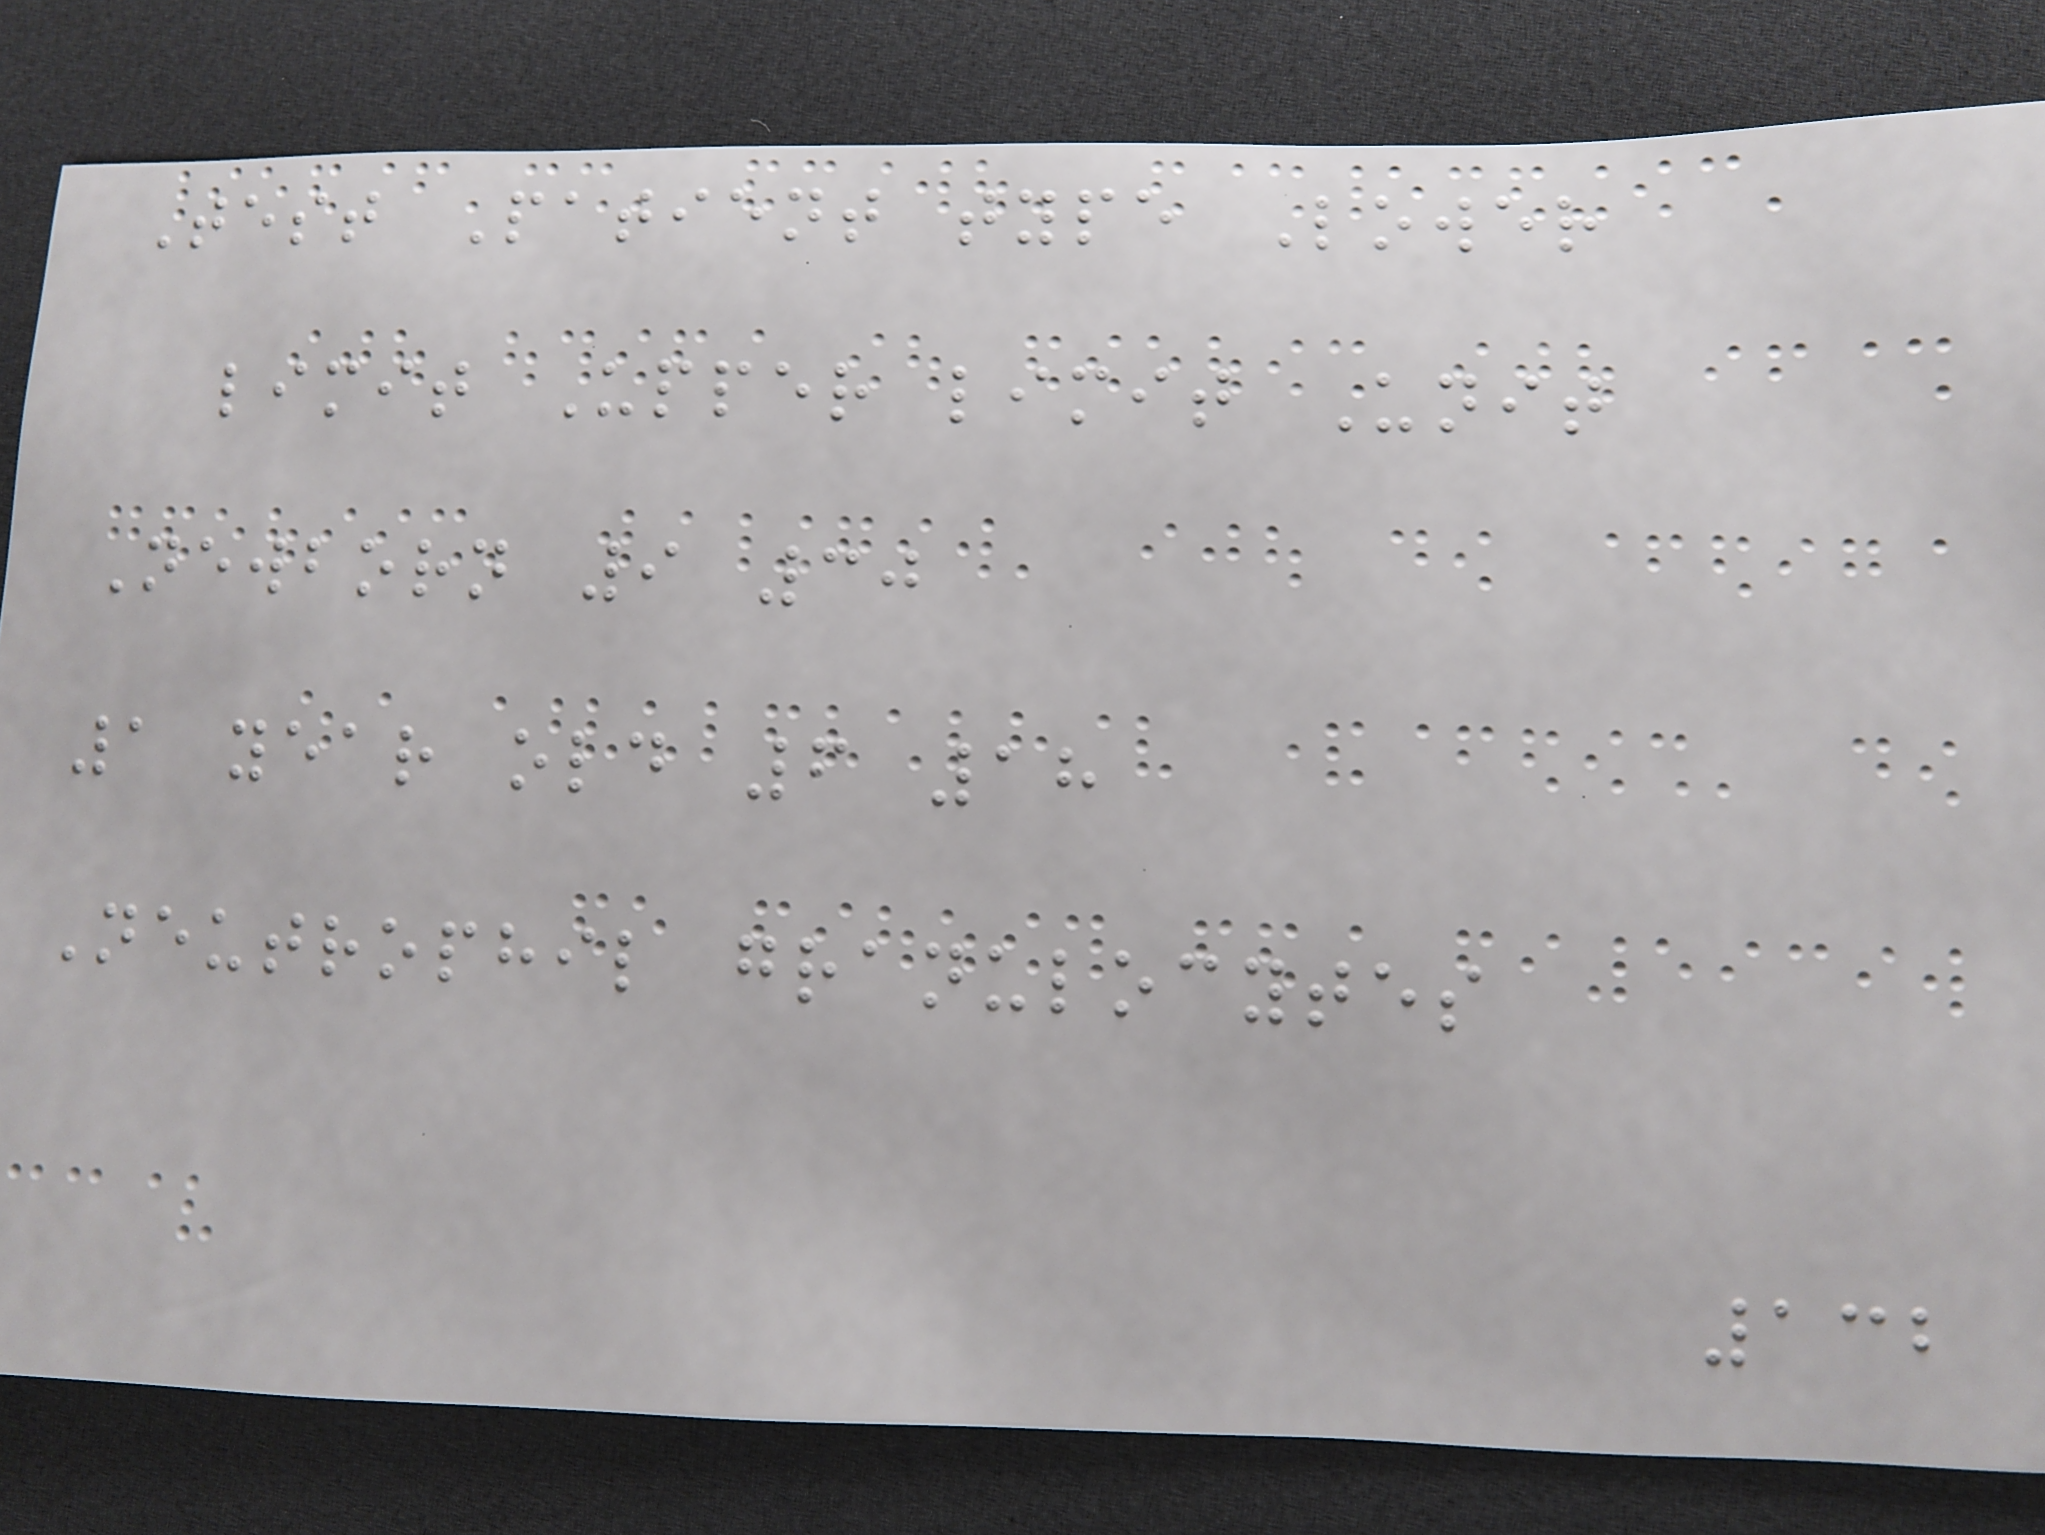Test Patient type Lower
limit Upper limit Unit
Newborn 9 30
1 year old 6 18
Neutrophil granulocytes
132
